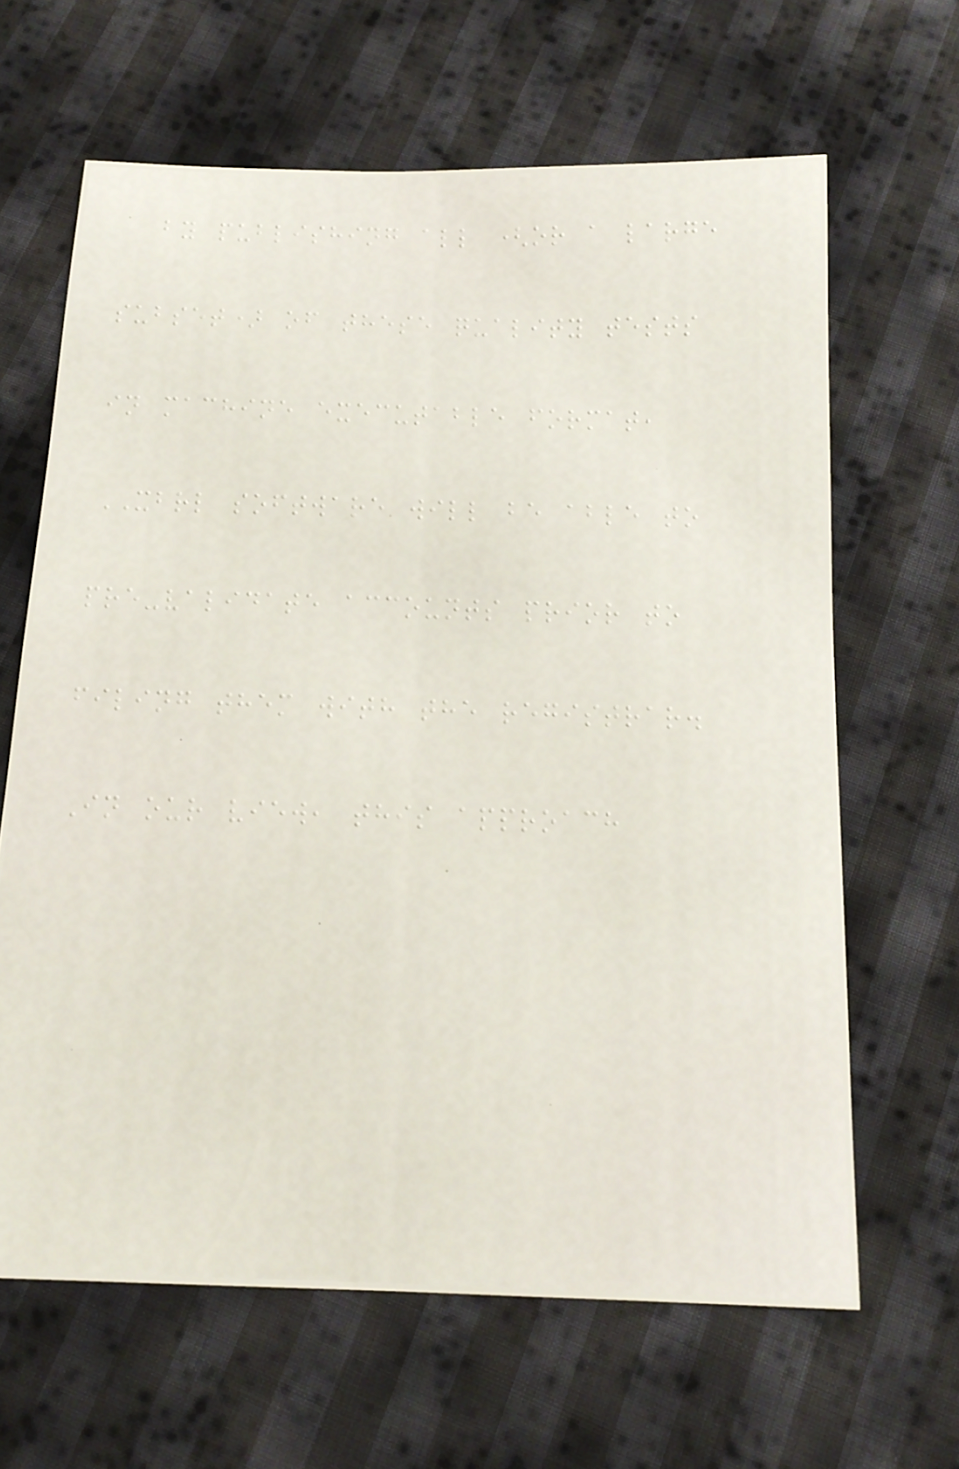by publishing all (or a large
subset) of these quality tests
in machine executable format,
XBRL software will be able to
pre-validate accounts prior to
filing them with the registrar.
In our view, this approach
